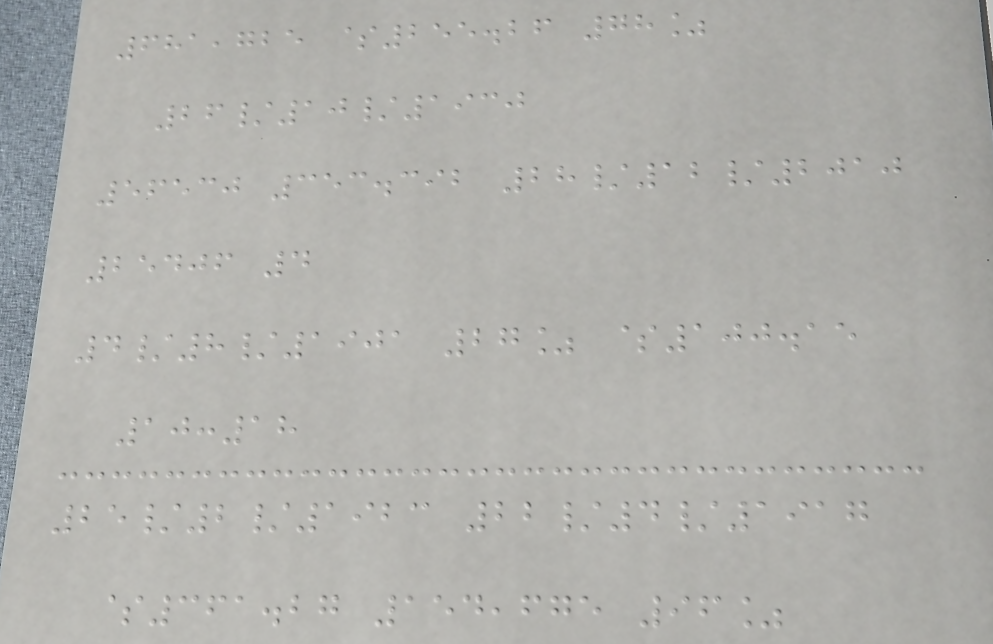681,725 $255.26 78%
26/10/1930
56530 353.392 28/12/2010
25406 4
4/8/1901 27% $100.15
10:18
25/2/1923 22/4/1917
$361.27 154,675 96%
